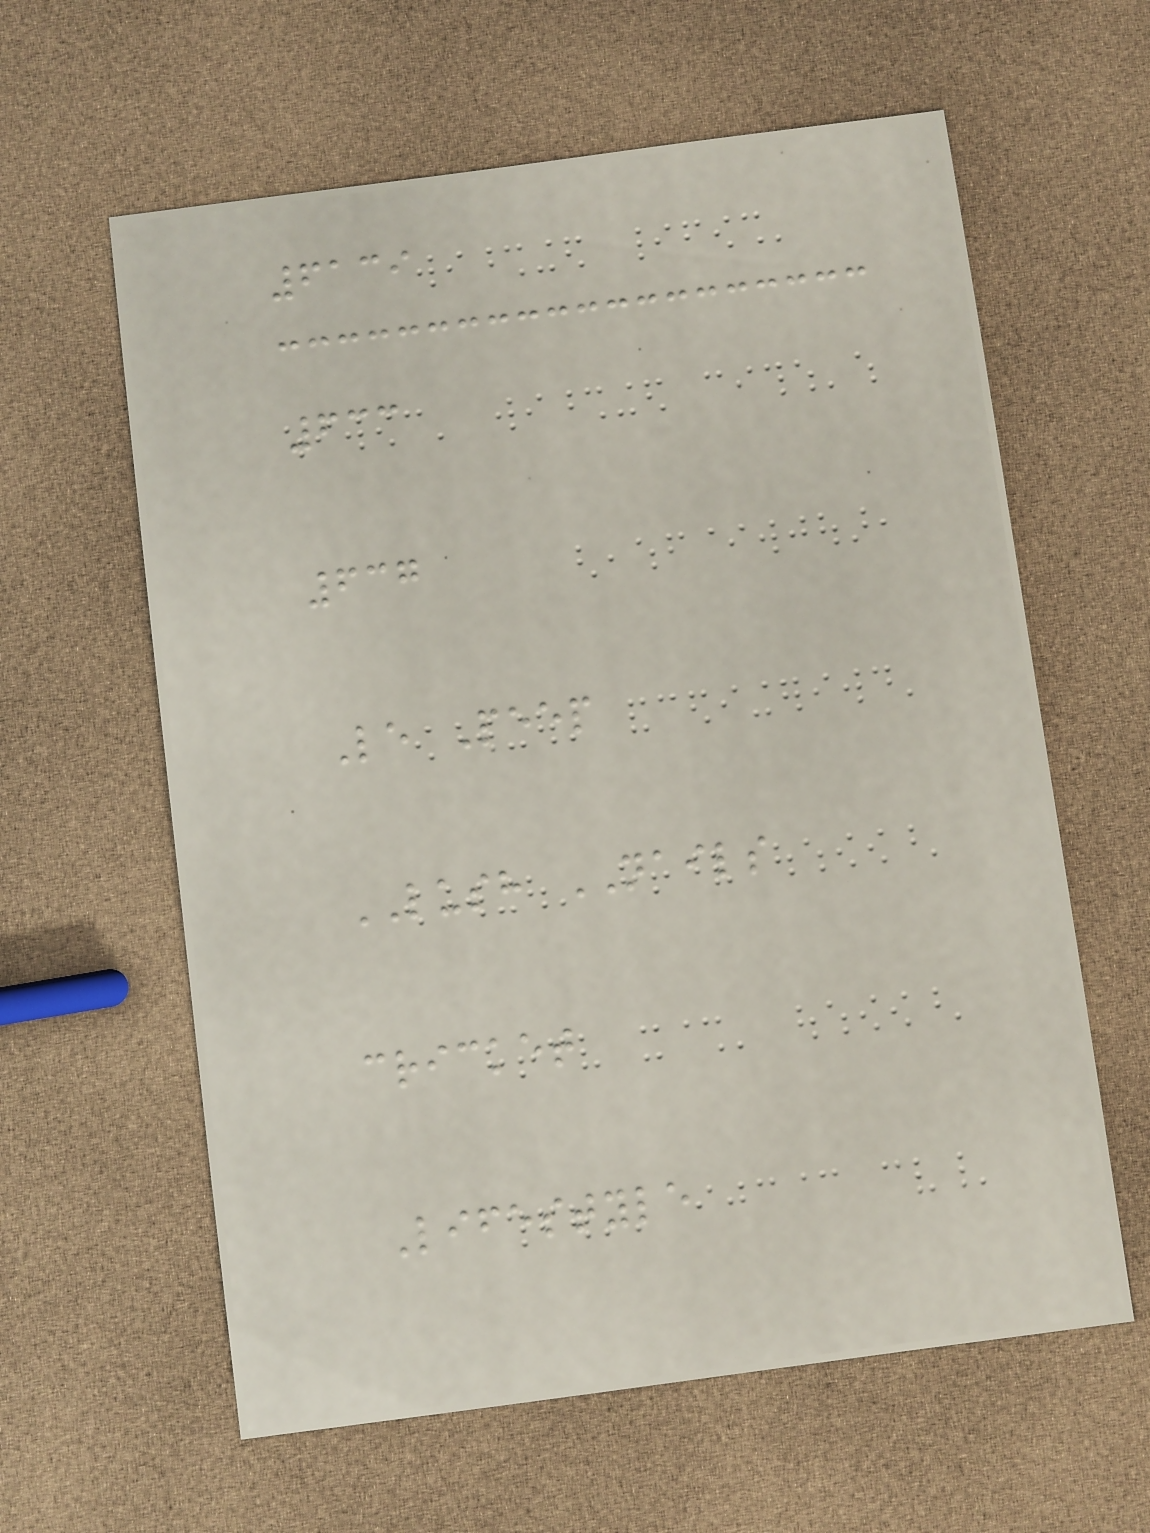6139
633
637
Le Peep
LUSH NAILS
cricket
Lifestyle
